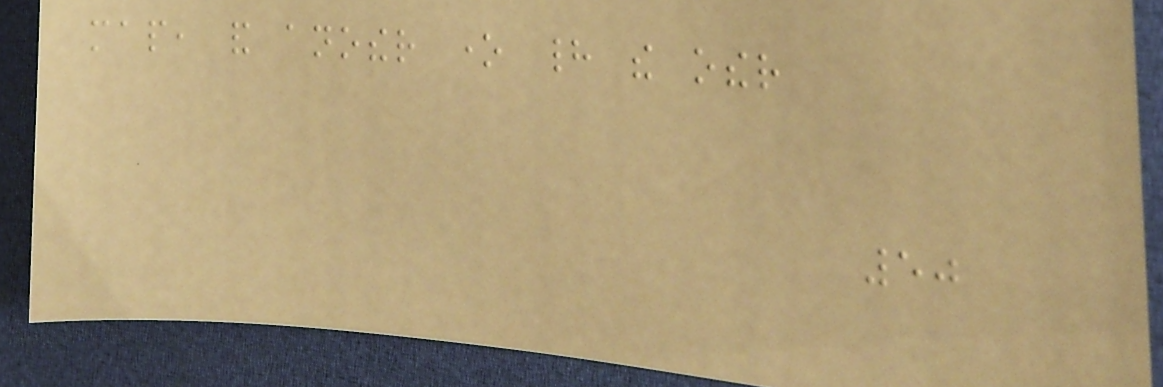map, and another one had the other
50
